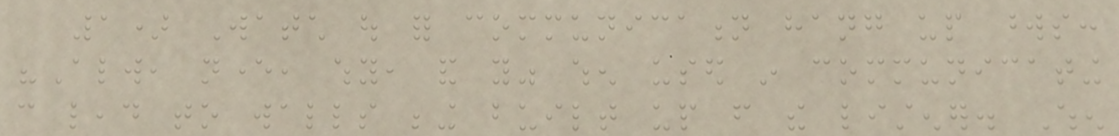1) Watch out for communication hang up words:
"Always, never, why, and you" when used in communicating
can lead to walls being built up from the listener. When
